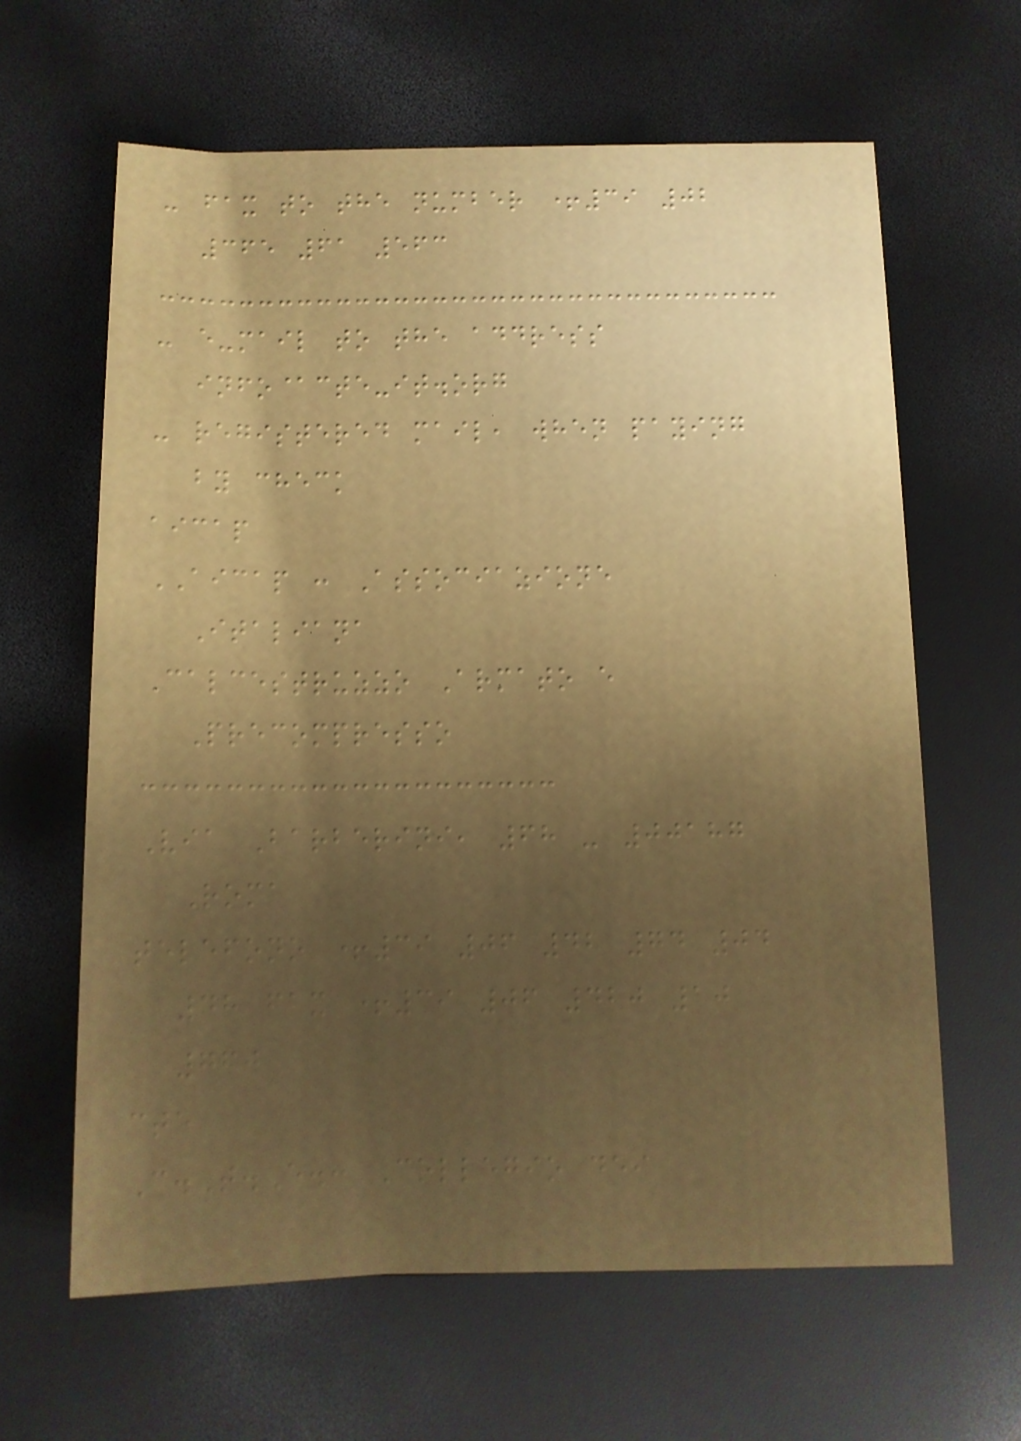- fax to the number +39 02
365 61 563
- e-mail to the address
info@cte-it.org
- registered mail, when paying
by check
aicap
AICAP : Associazione
Italiana
Calcestruzzo Armato e
Precompresso
Via Barberini, 68 - 00187
Roma
telefono +39 06 42 74 04
48 fax +39 06 420 10
760
cte
C.T.E.: Collegio dei
